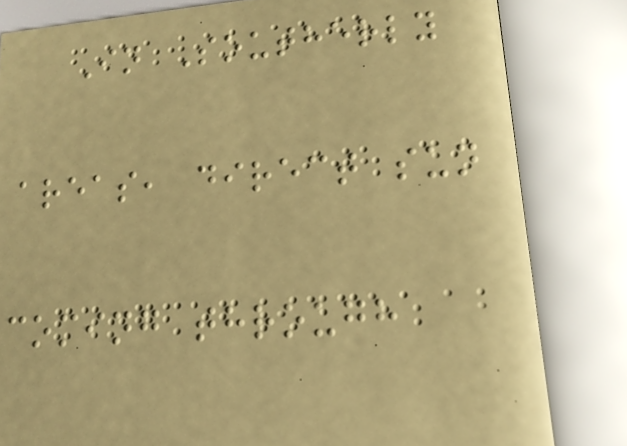In Southerly
areas, direct sun
coming through
